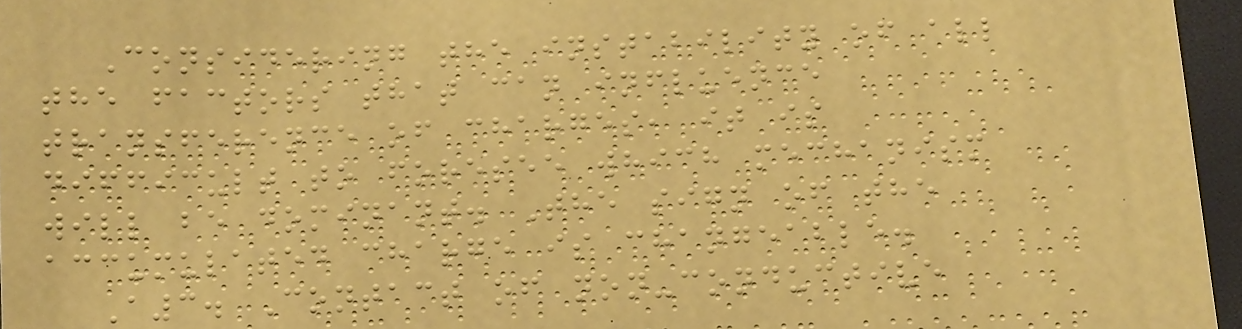Considering the instability of all
the factors that can influence
transference of charges, it is
difficult to foresee which mechanism
will be dominant. The sign of the
accumulated charge is changeable.
A3. Contact of non-conductive
